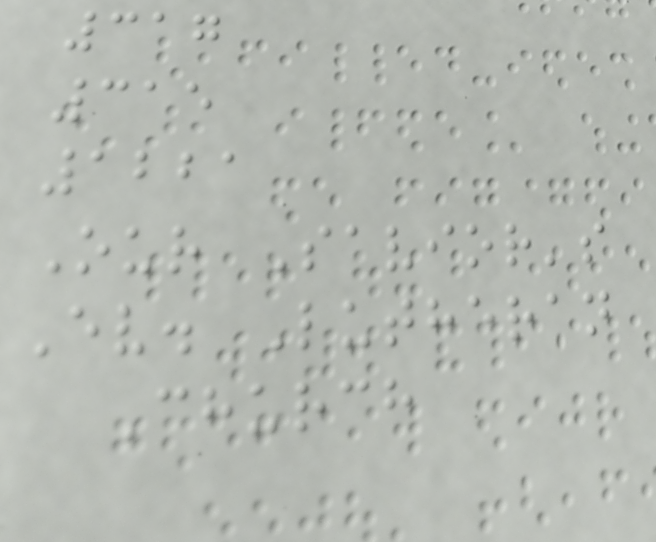317
315
1221
Our Savior's
Ev. Lutheran
Church
